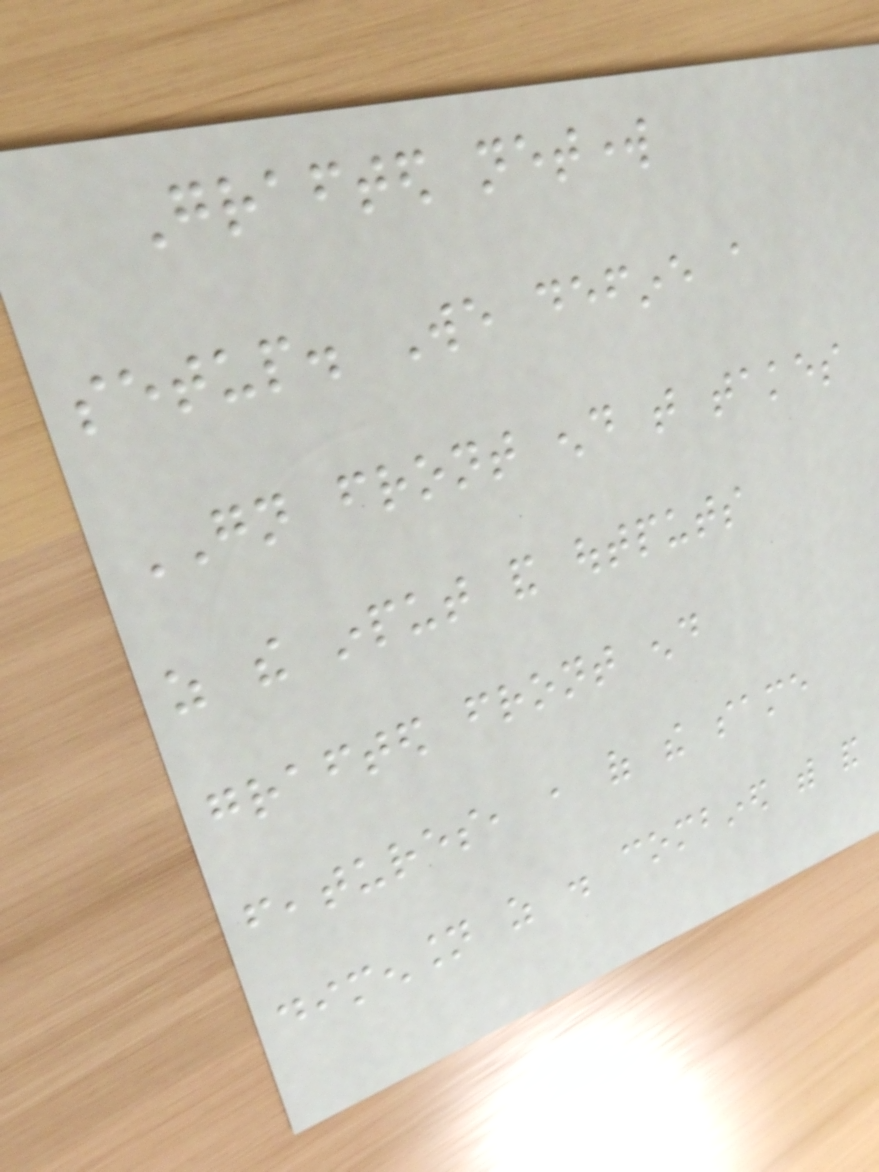Grafted network
setup. We define a
GN front end that takes
as the input and outputs
grafted front end
features, , of the same
dimension as . combined with and
